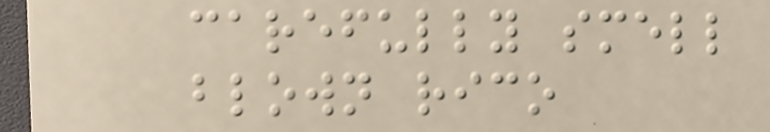carefully smell
blown rico
